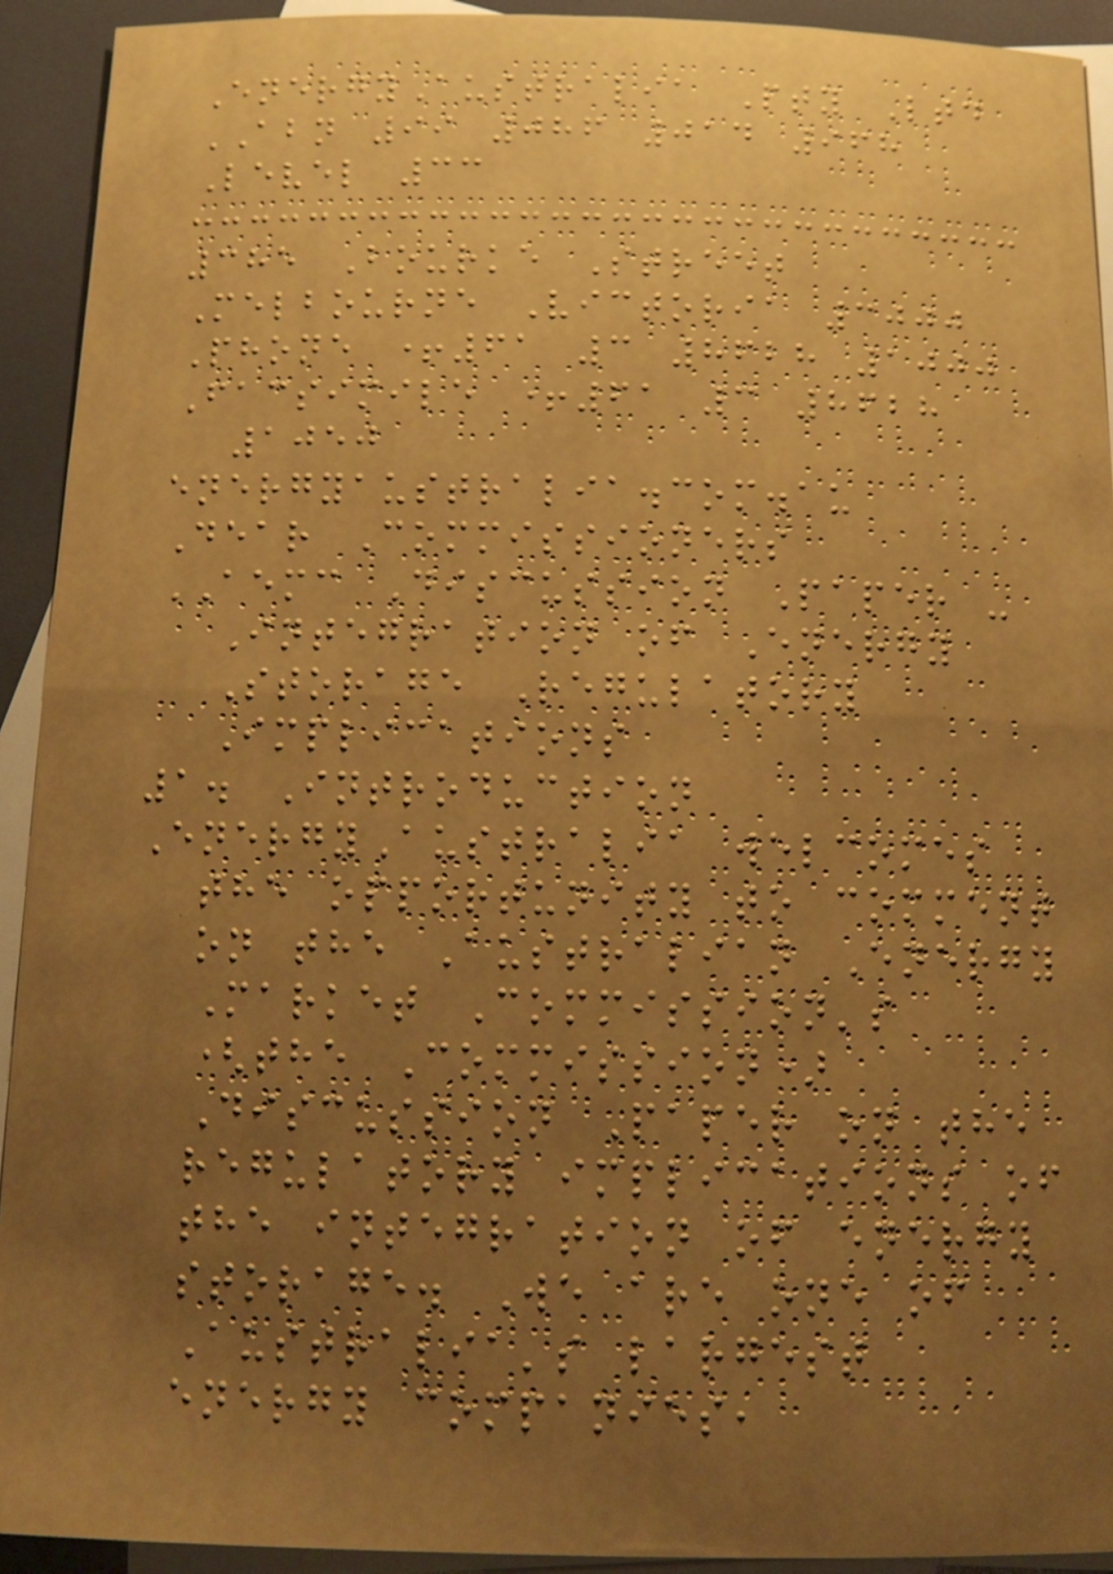EnergyAustralia Pty Ltd
ABN 99 086 014 968
Level 33
385 Bourke Street
Melbourne Victoria 3000
Phone +61 3 8628 1000
Facsimile +61 3 8628
1050
energyaustralia.com.au
Dear Commissioners
AEMC Discussion Paper -
Integration of Energy
Storage Regulatory
Implications
1. Introduction
EnergyAustralia welcomes
the opportunity to comment
on the Australian Energy
Market Commission's
(the Commission)
Discussion Paper on the
regulatory implications of
the integration of energy
storage. We are one of
Australia's largest
energy companies,
